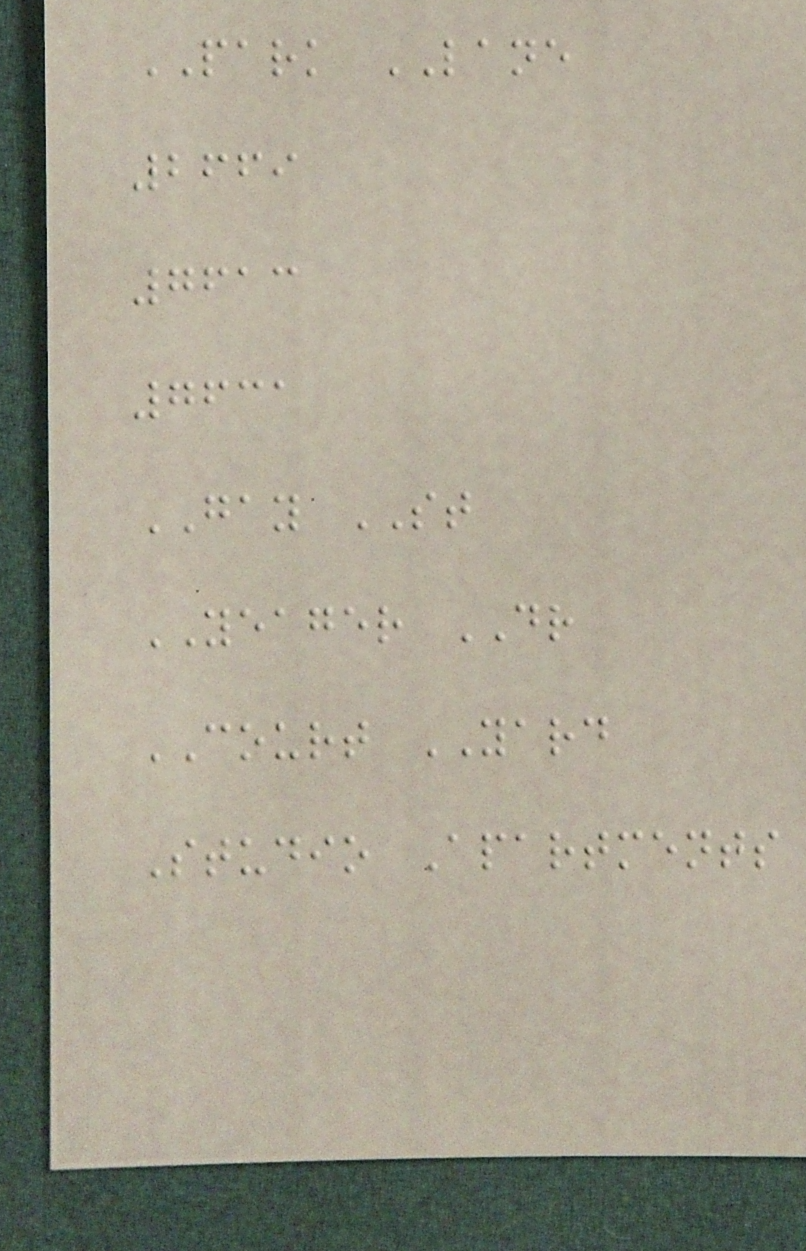PARK LANE
2669
7613
7631
GAY ST
YEAGER DR
COURT YARD
Studio Apartments
